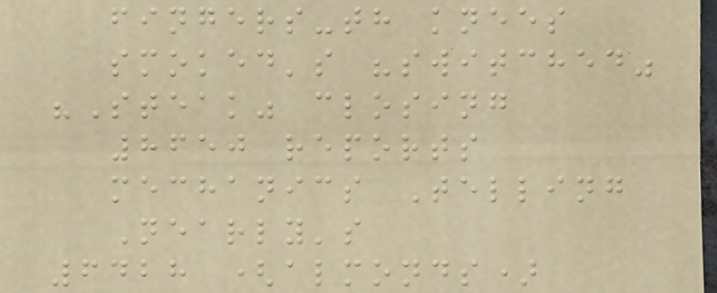fingers-th knees
smoked's "switched"
"Steak" closing
8650 reports
mechanics Telling
Nearly's
6428 (almonds)
